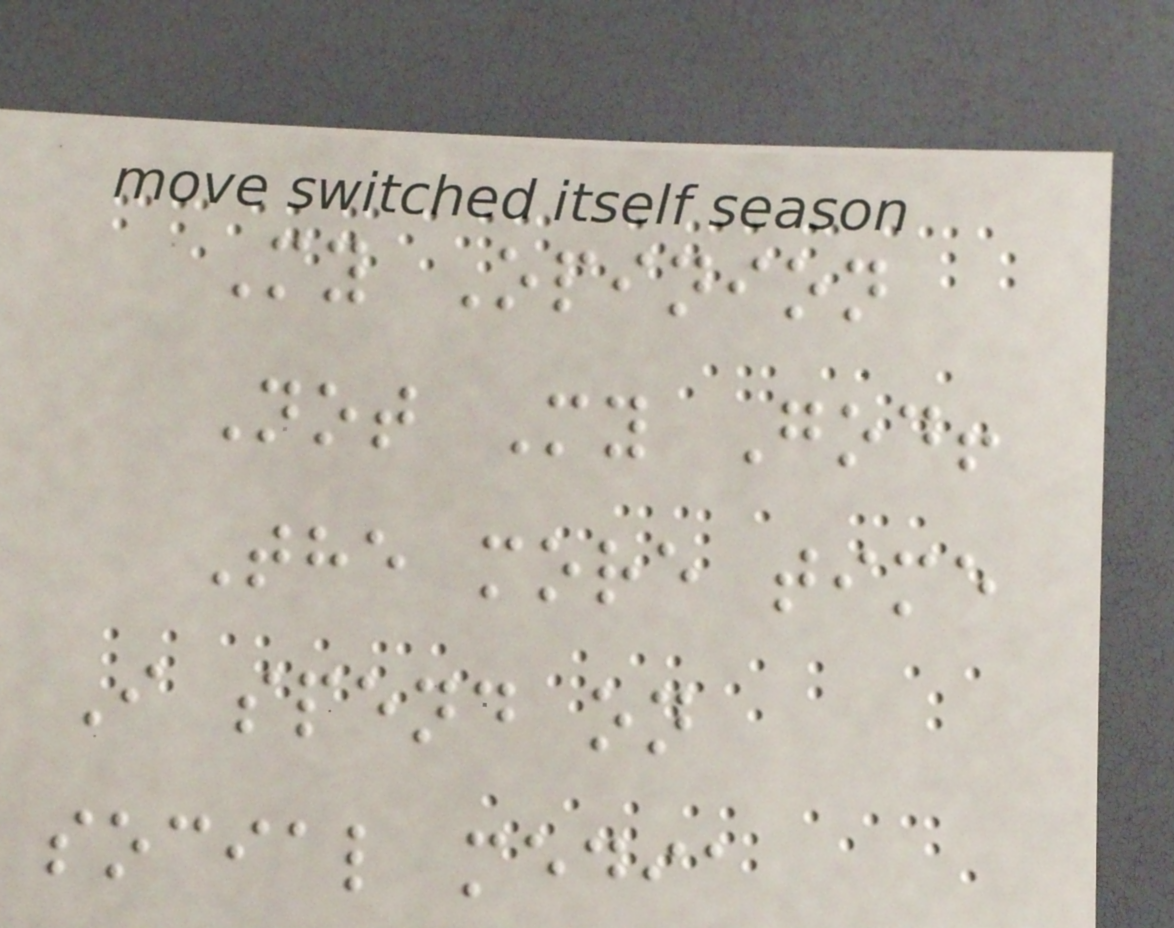My Opinion
Not My God!
The more time
I spend on
social media
